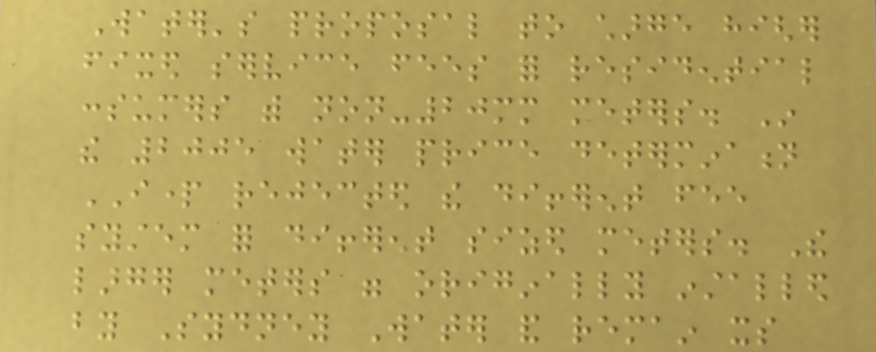Water's proposal to charge higher
fixed service fees for residential
consumers with non-20mm meters. In
the 2005 water price determination
IPART rejected the different fee
system for different sized meters. The
larger meters were originally installed
by Sydney Water and remain its
